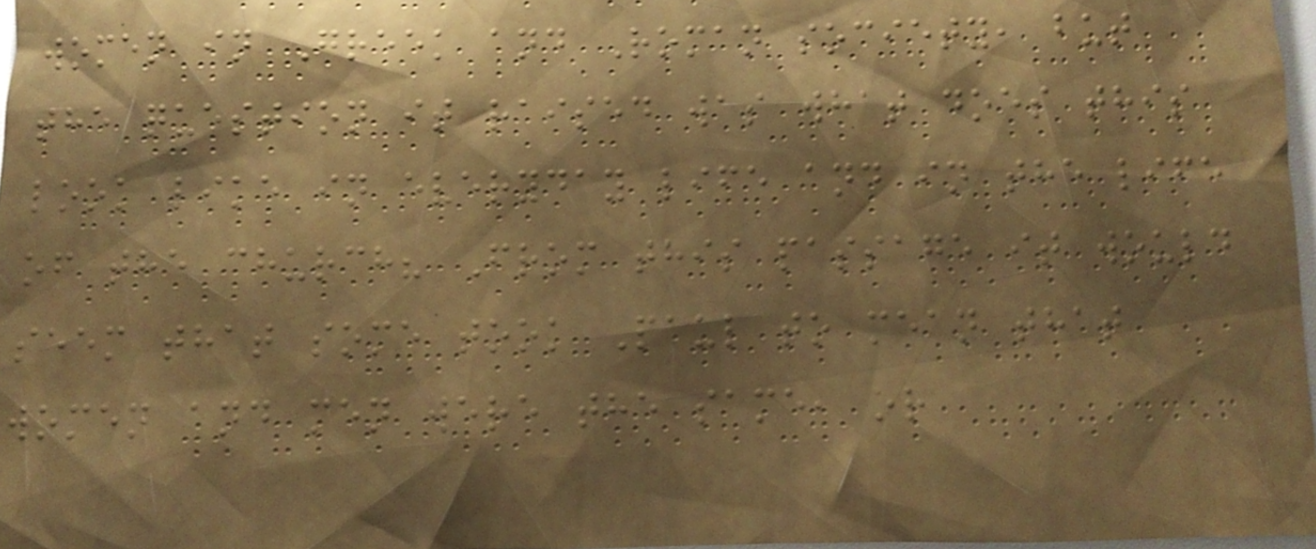women in Greek and Roman society, but
the question it raised was what does this
look like in everyday life and in the life
of the church? From this passage it would
seem that some took Paul to mean that
women and men were the same, or
